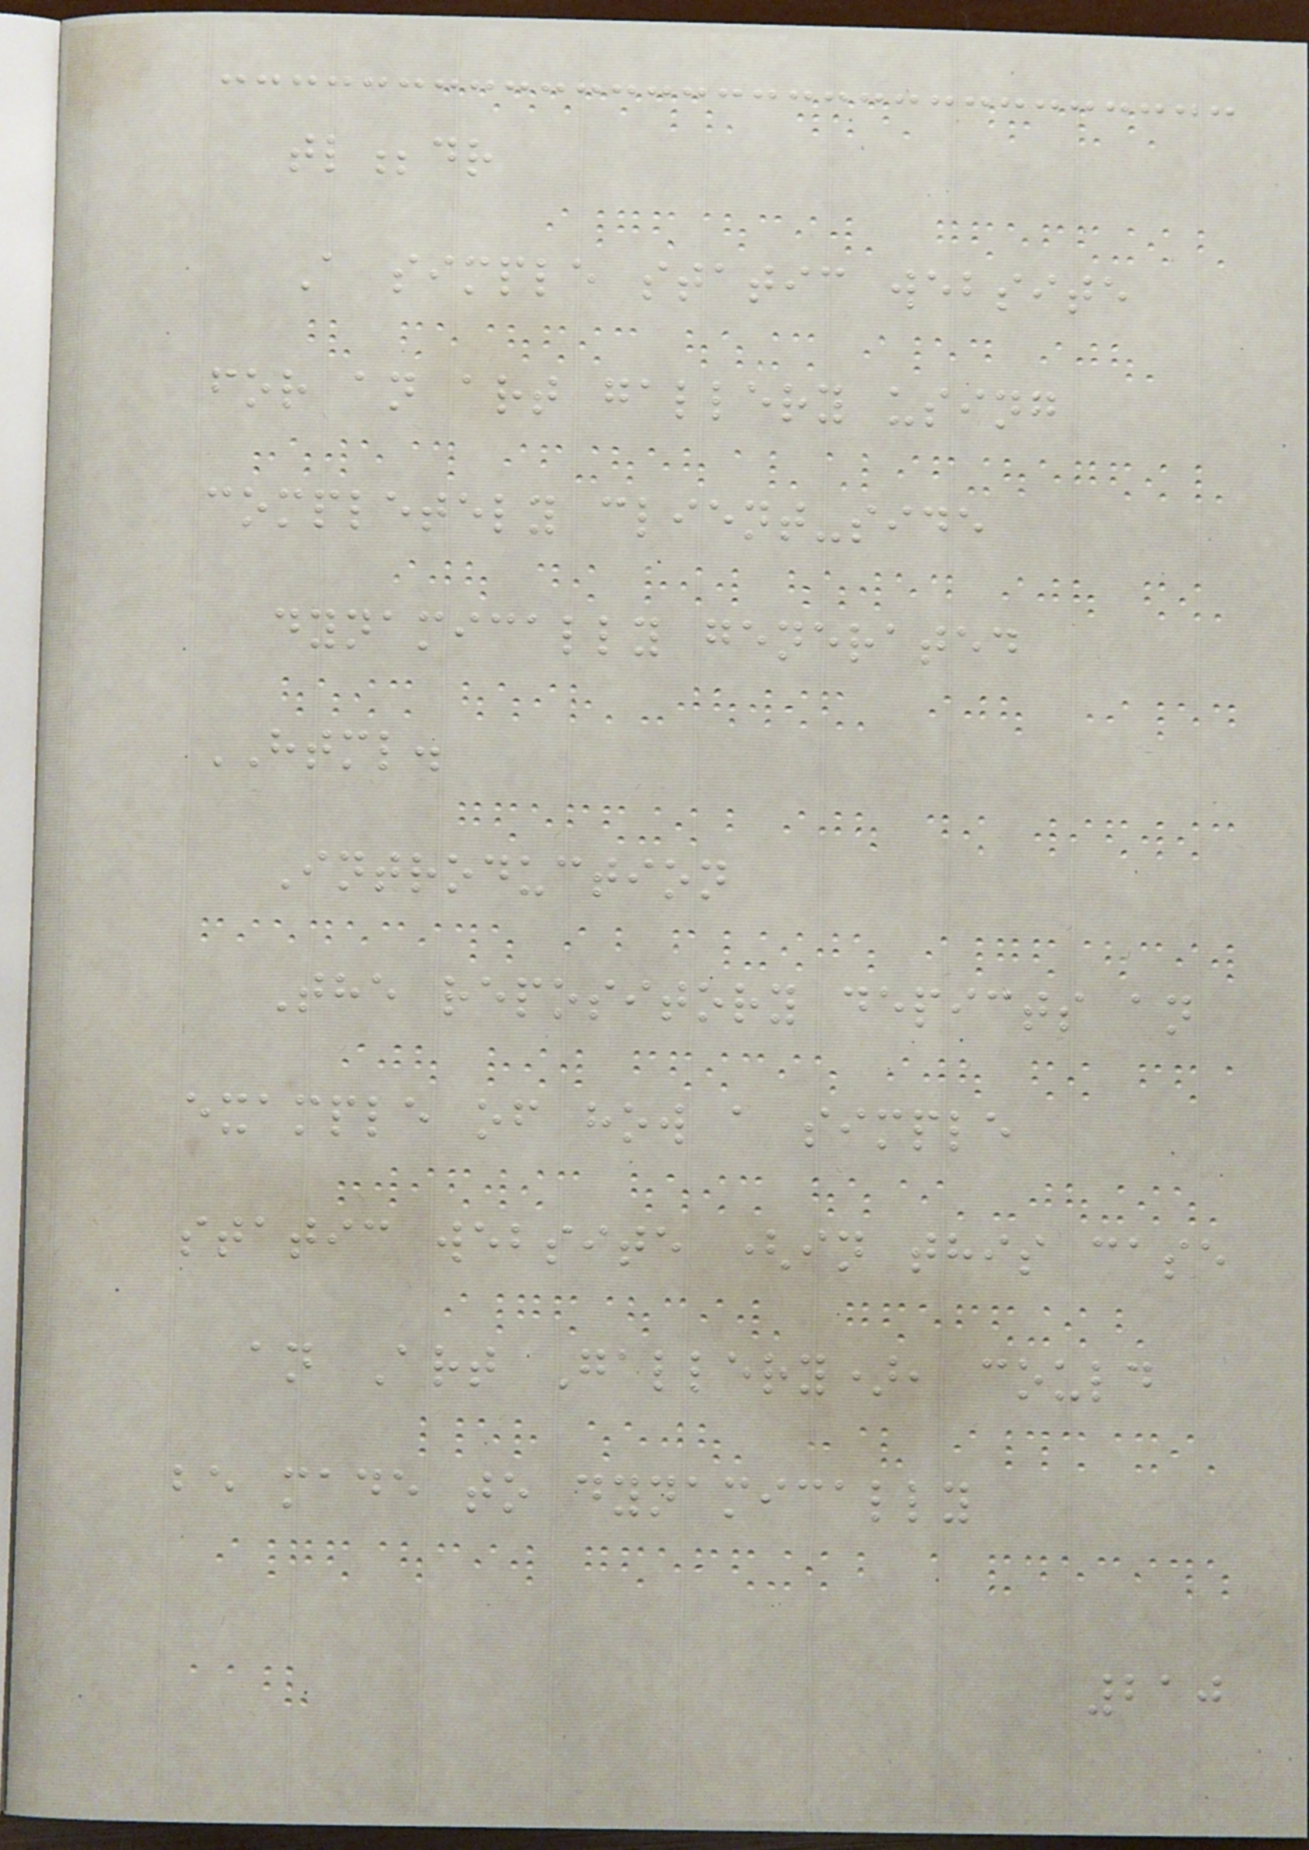tl;dr
A simple static website
for an art gallery using
completely client-side
dynamically generated
HTML.
Introduction
The repository depicts an
example of how a simple
static website (in this case
an Art Gallery), could
be made to dynamically
210
